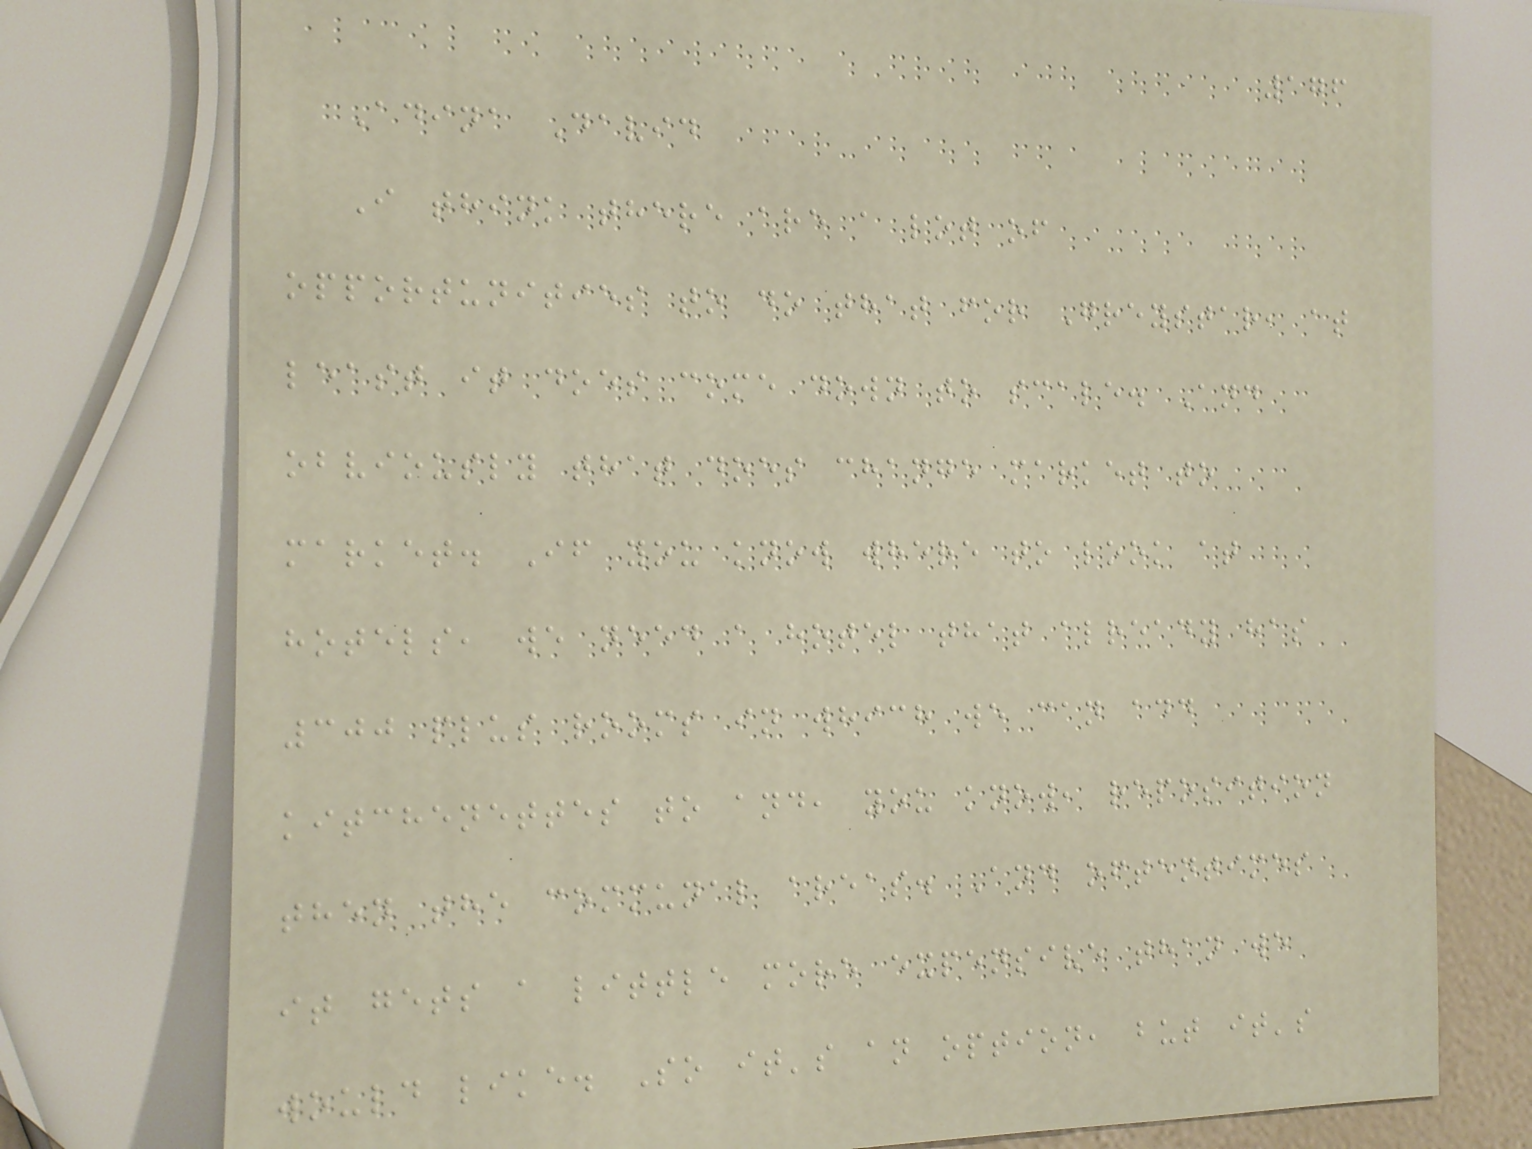176
Adina David
I think there are a lot of
opportunities to do that for Greystar, at
least it does come down to scale. And
obviously that does change market to
market. If you know where to look at
hotels, we need a hotel that already has
300 plus rooms in which we can add
kitchenettes to and, you know, reposition
then the communal areas. And oftentimes
it gets a little more expensive than we
would like. So it's an option, but it's
